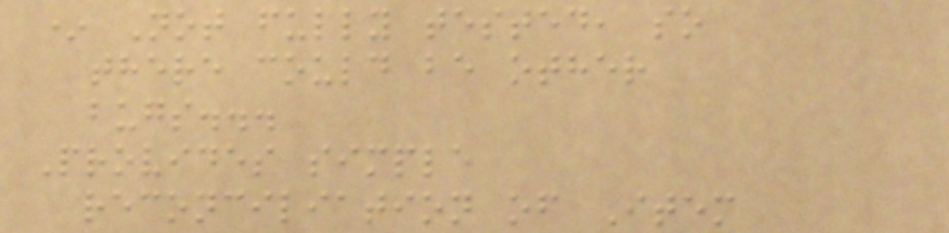* Not fully tested, so
there could be other
bugs...
Provides simple
reconciliation of Item
